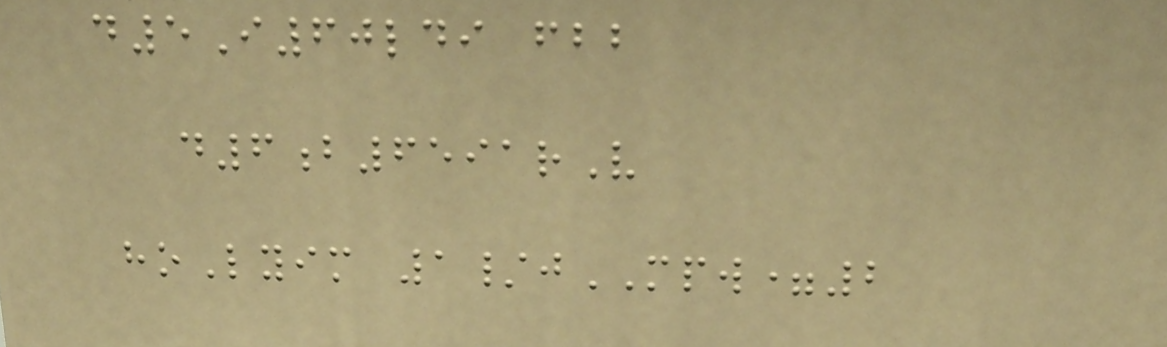d5I60ldi fbb
d6b6591rV
hoLyim 1/jMPW=2
